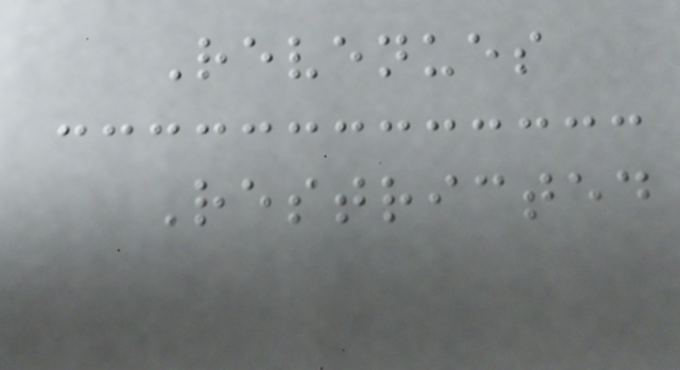Revenues
Restricted
